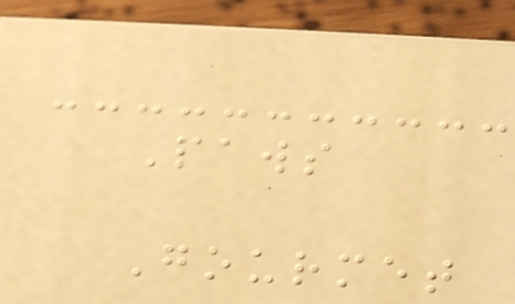Paws
Gourmet
